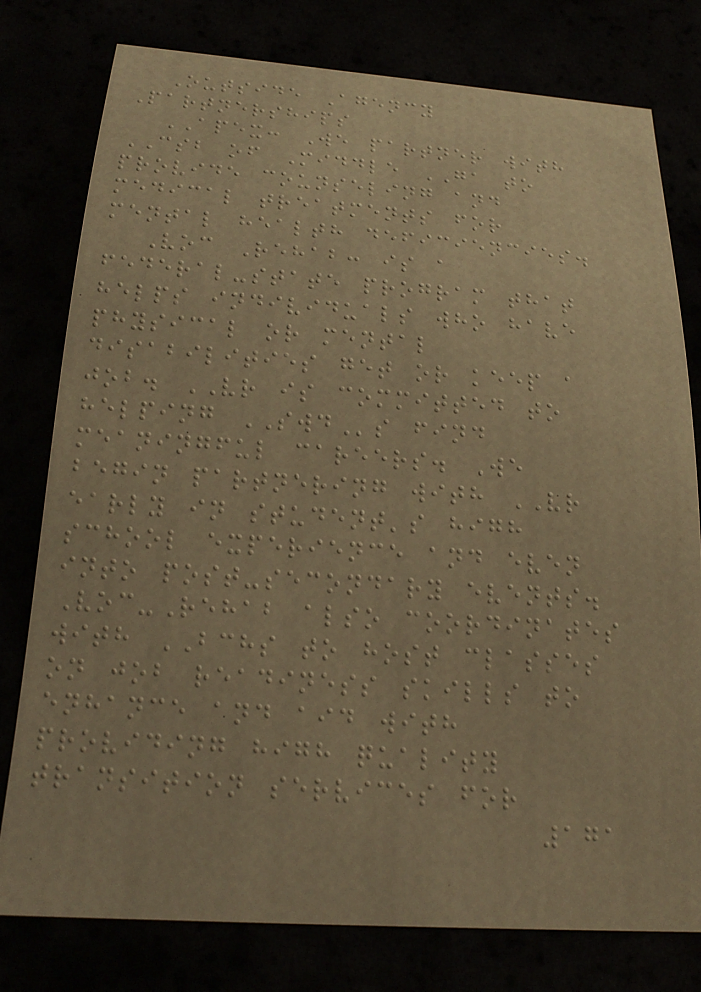Outside Agency
Partnerships
APEX: We partner with
CSB of Middle GA to
provide counseling and
medical treatments for
mental health deficiencies.
Voc Rehab: is a
federal-state program that
helps individuals who have
physical or mental
disabilities get or keep a
job. VR is committed to
helping SWDs find
meaningful careers. We
begin partnering with VR
early in student's high
school experience and even
into post-secondary events.
Voc-Rehab also coordinates
with BCHS to host classes
on job readiness skills to
enhance and aid with
providing high quality
transition services for
171
